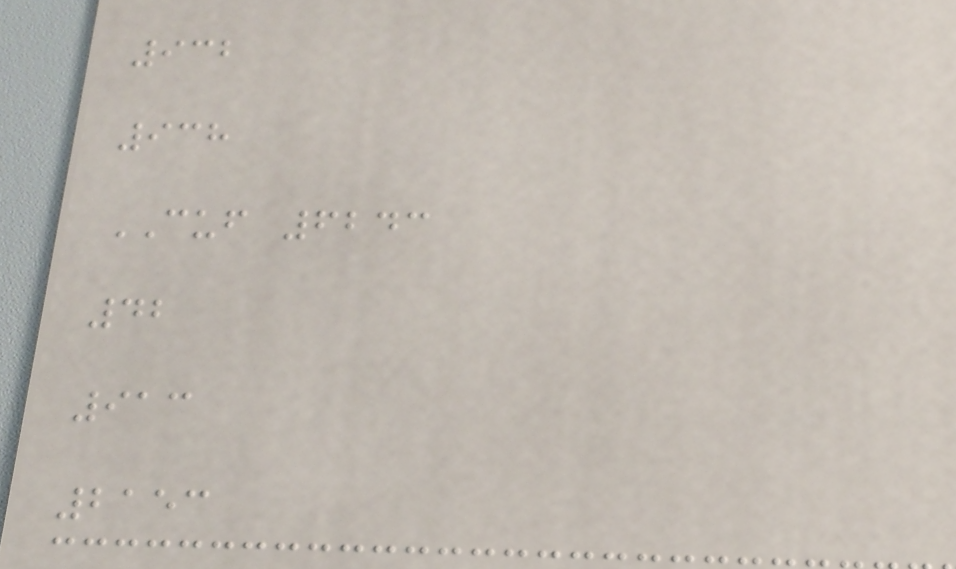932
938
CUF 6243
42
913
2153
